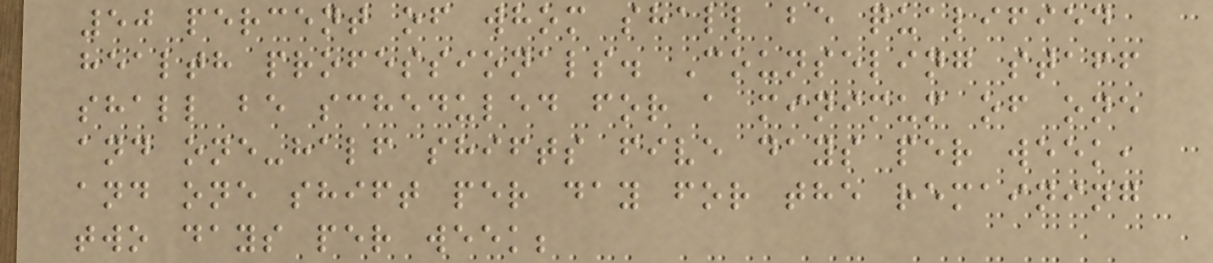50 percent of whom shall be qualified
health professionals. Counseling staff
shall be scheduled for a minimum of one
and one-half shifts five days per week,
and one shift per day for the remaining
two days per week;
